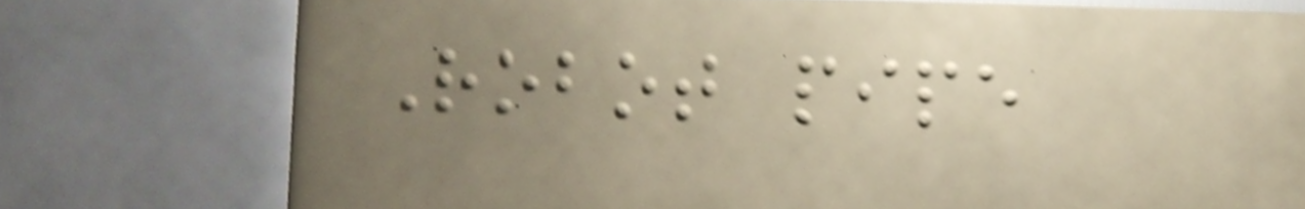Robot pipe
